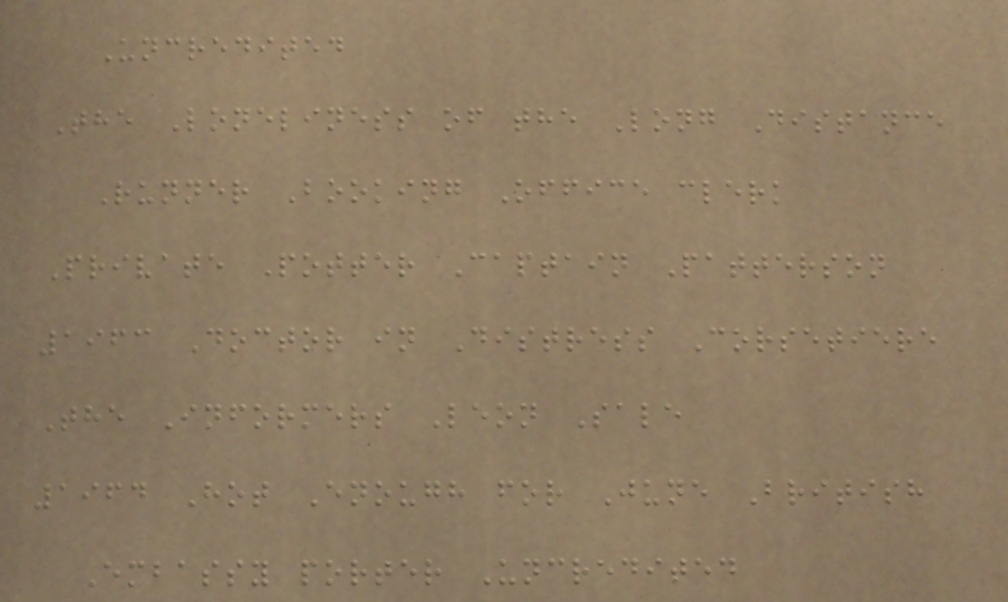Uncredited
The Loneliness of the Long Distance
Runner Booking Office clerk
Private Potter Captain Patterson
1963 Doctor in Distress Corsetiere
The Informers Leon Sale
1964 Hot Enough for June British
Embassy porter Uncredited
